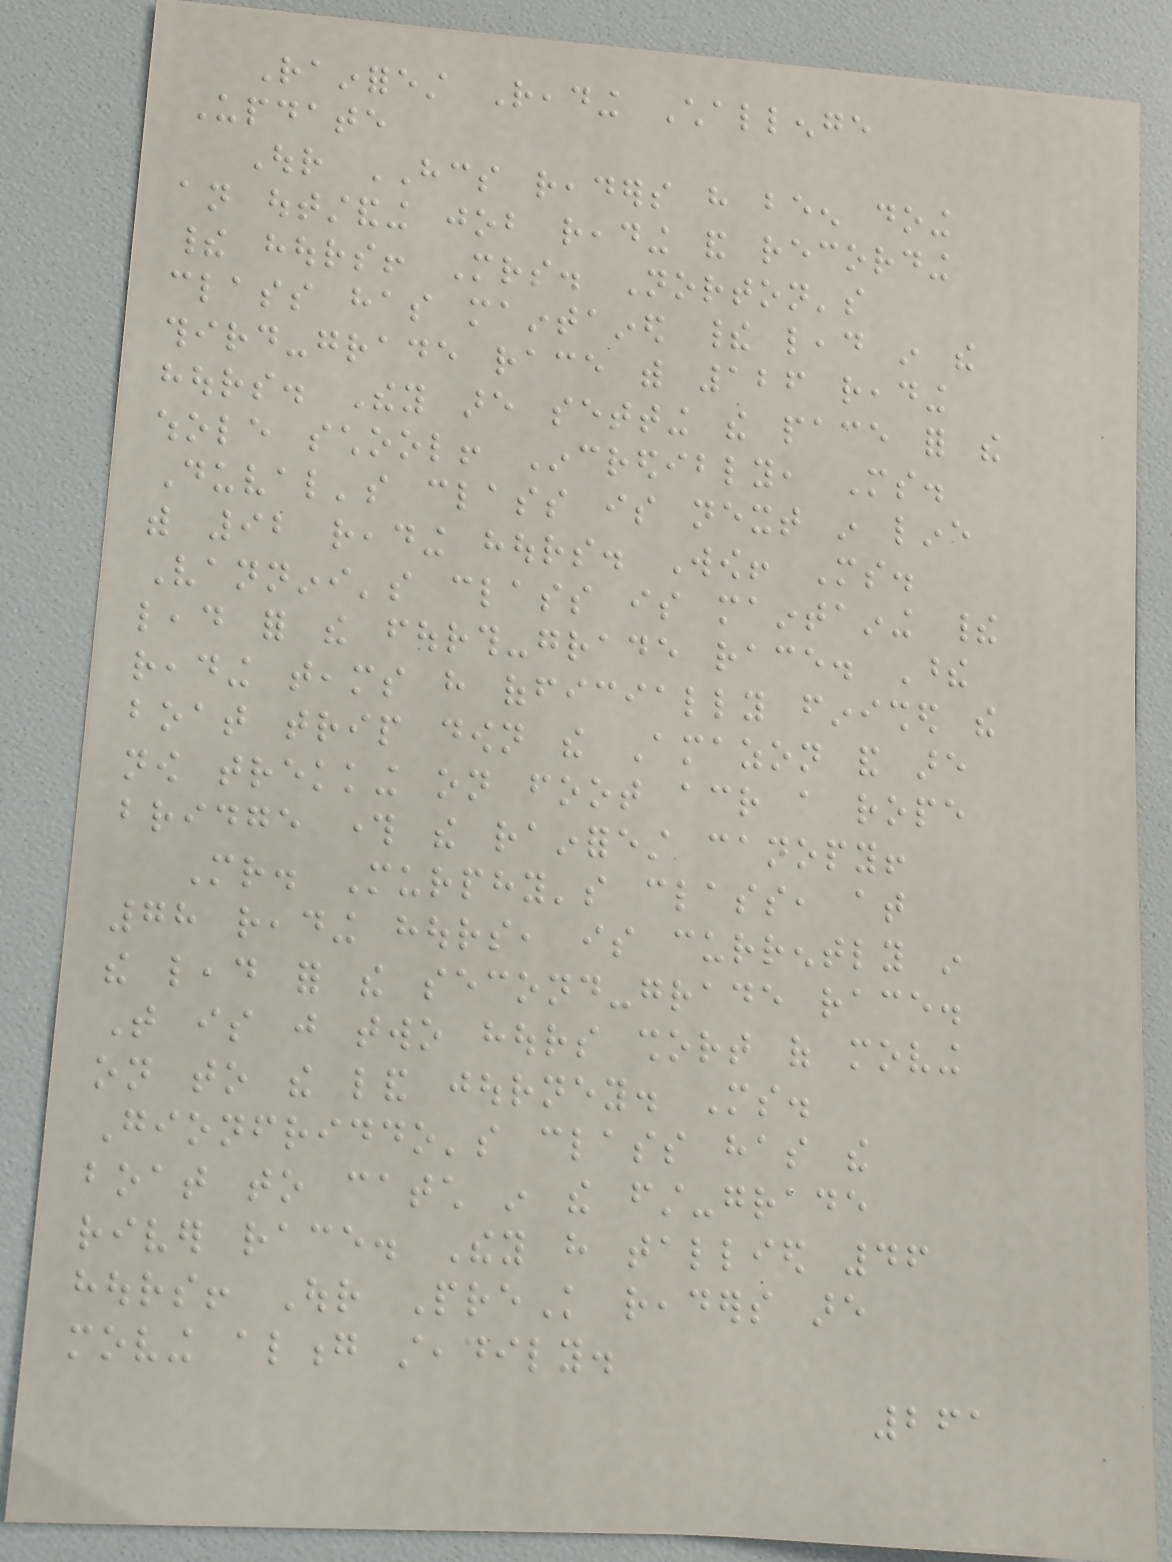Rainforest Reading Challenge
Update
Our HCS readers have been doing
an outstanding job reading and recording
their hours! Mrs. Norton's
class has maintained their lead in the
third-grade race with 126 reading
hours. They are setting the pace for the
whole school! Incredibly, Ms.
Duval's class is next in line
with 92 reading hours. Wow! Ms.
Vannini's class is maintaining their
lead for the fourth-grade race. These
reading teams have officially finished the
boat trip down the Amazon and are
now trekking on foot across a rope
bridge through the rainforest canopy!
Mr. Murphy's class, at
78 reading hours, is currently in
the lead for the second-grade race.
That is just two hours short of moving
on to the land journey. Ms.
Gionfriddo's class has the
boat to catch in the first-grade
river race. They have tallied 46
hours! Our PreK readers are
moving along steadily.
261
